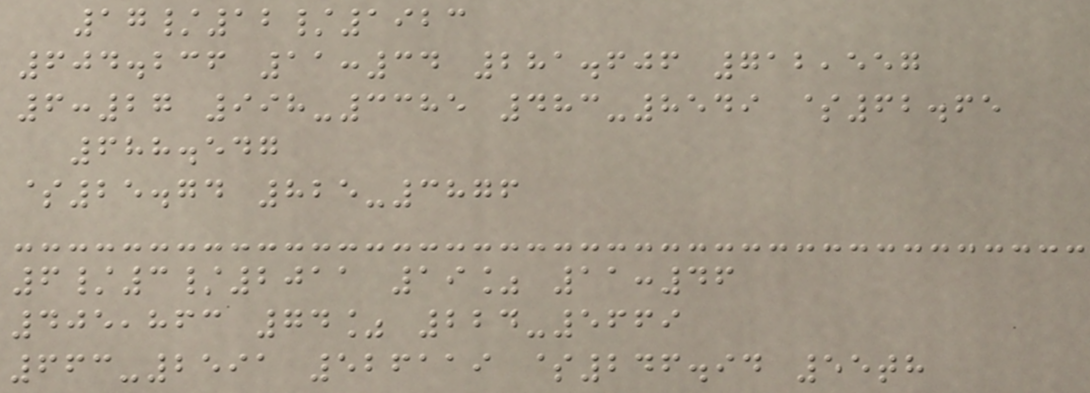17/12/1923
604.236 11:34 281.606 712,557
6:27 998-3385 483-8549 $62.65
688.547
$25.74 825-3876
6/3/2011 19% 11:46
405,863 74% 224-5669
663-2591 526119 $246.94 55th
